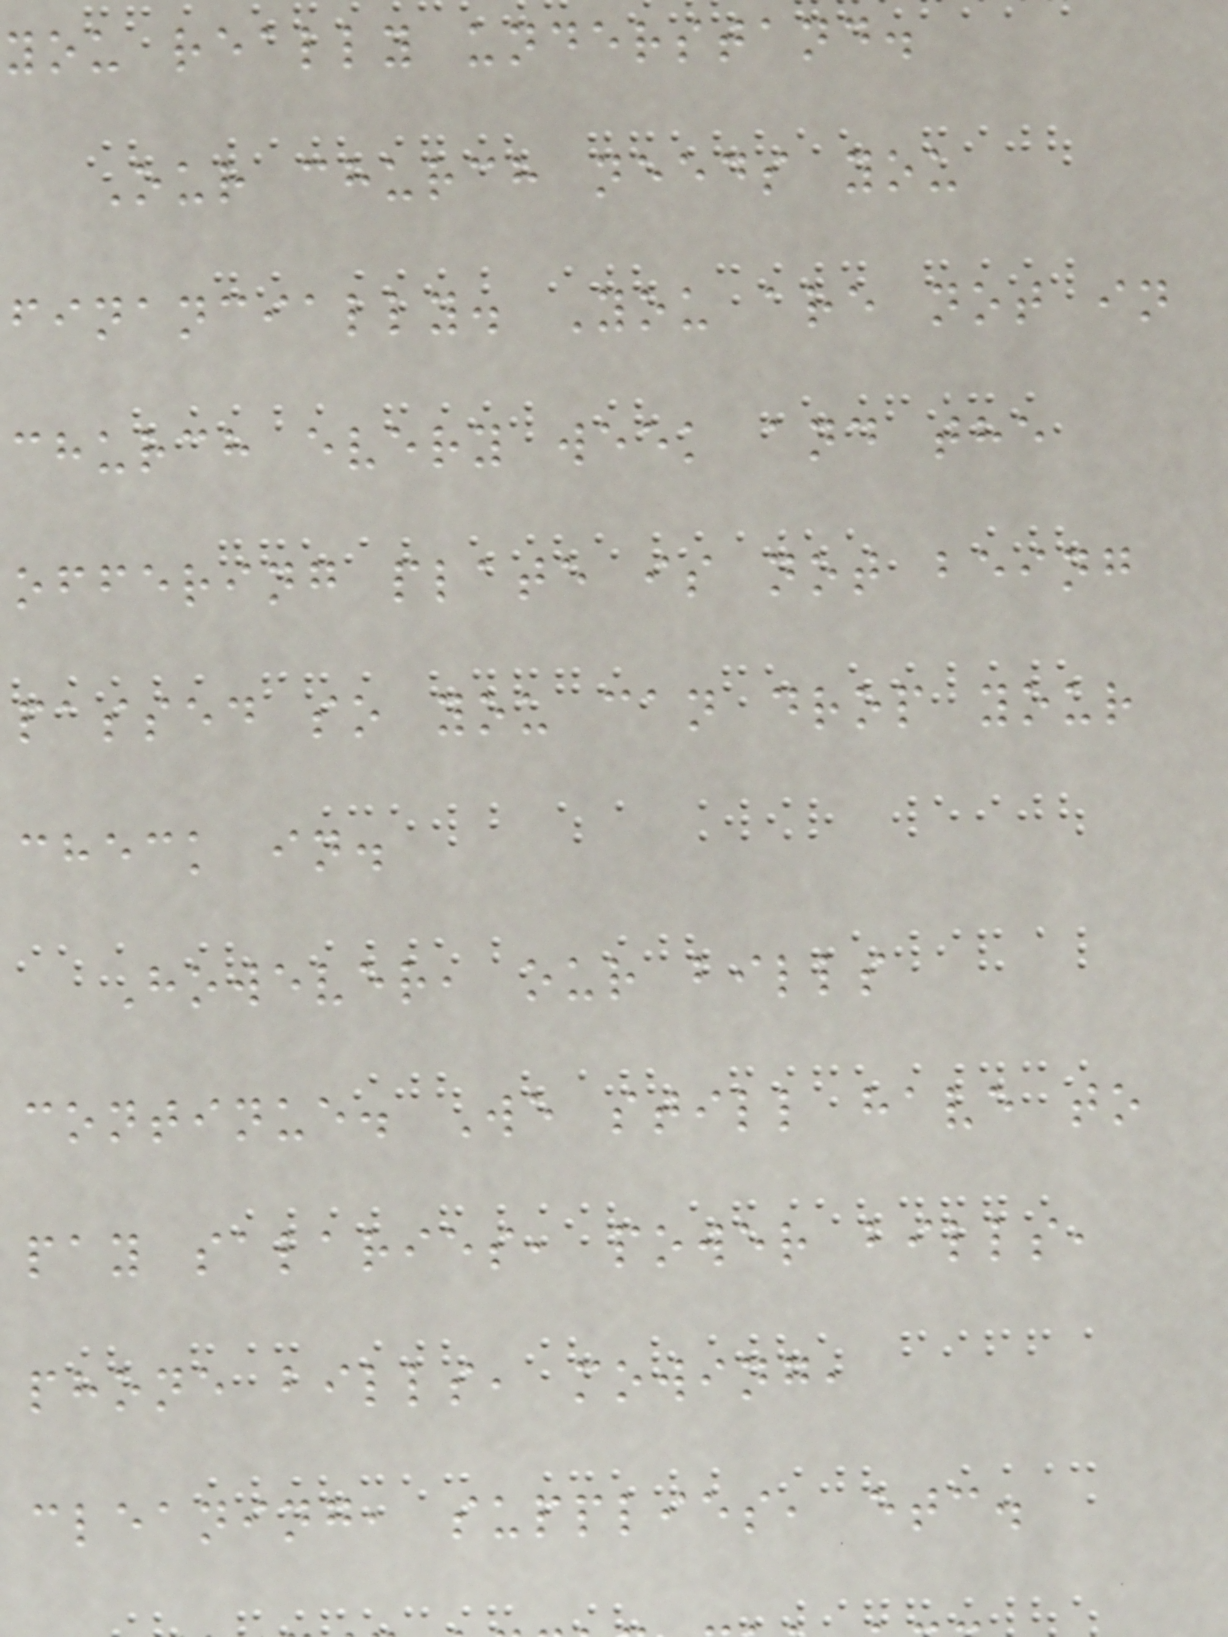you really understand.
Our church needs you
financially. You are not in
church every week and the
offering plate is not being
passed so you can drop your
check in.
However, our bills
continue. We still have to
pay salaries, power bills,
phone bills, mowing,
cleaning, supplies, etc.
